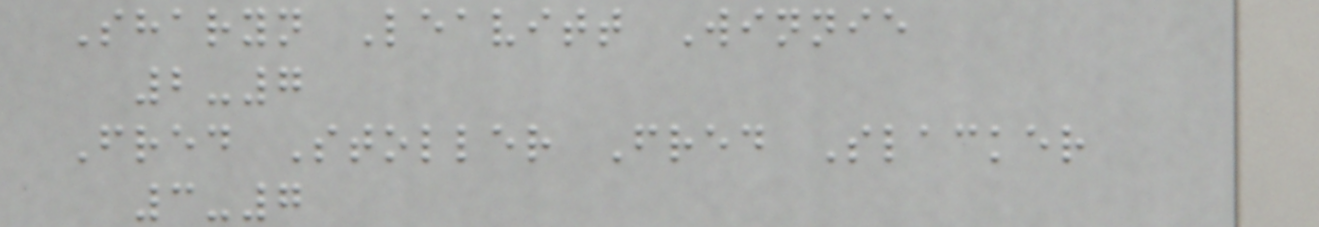Sharyn Leavitt Winnie
2-7
Fred Stoller Fred Slacker
3-7
